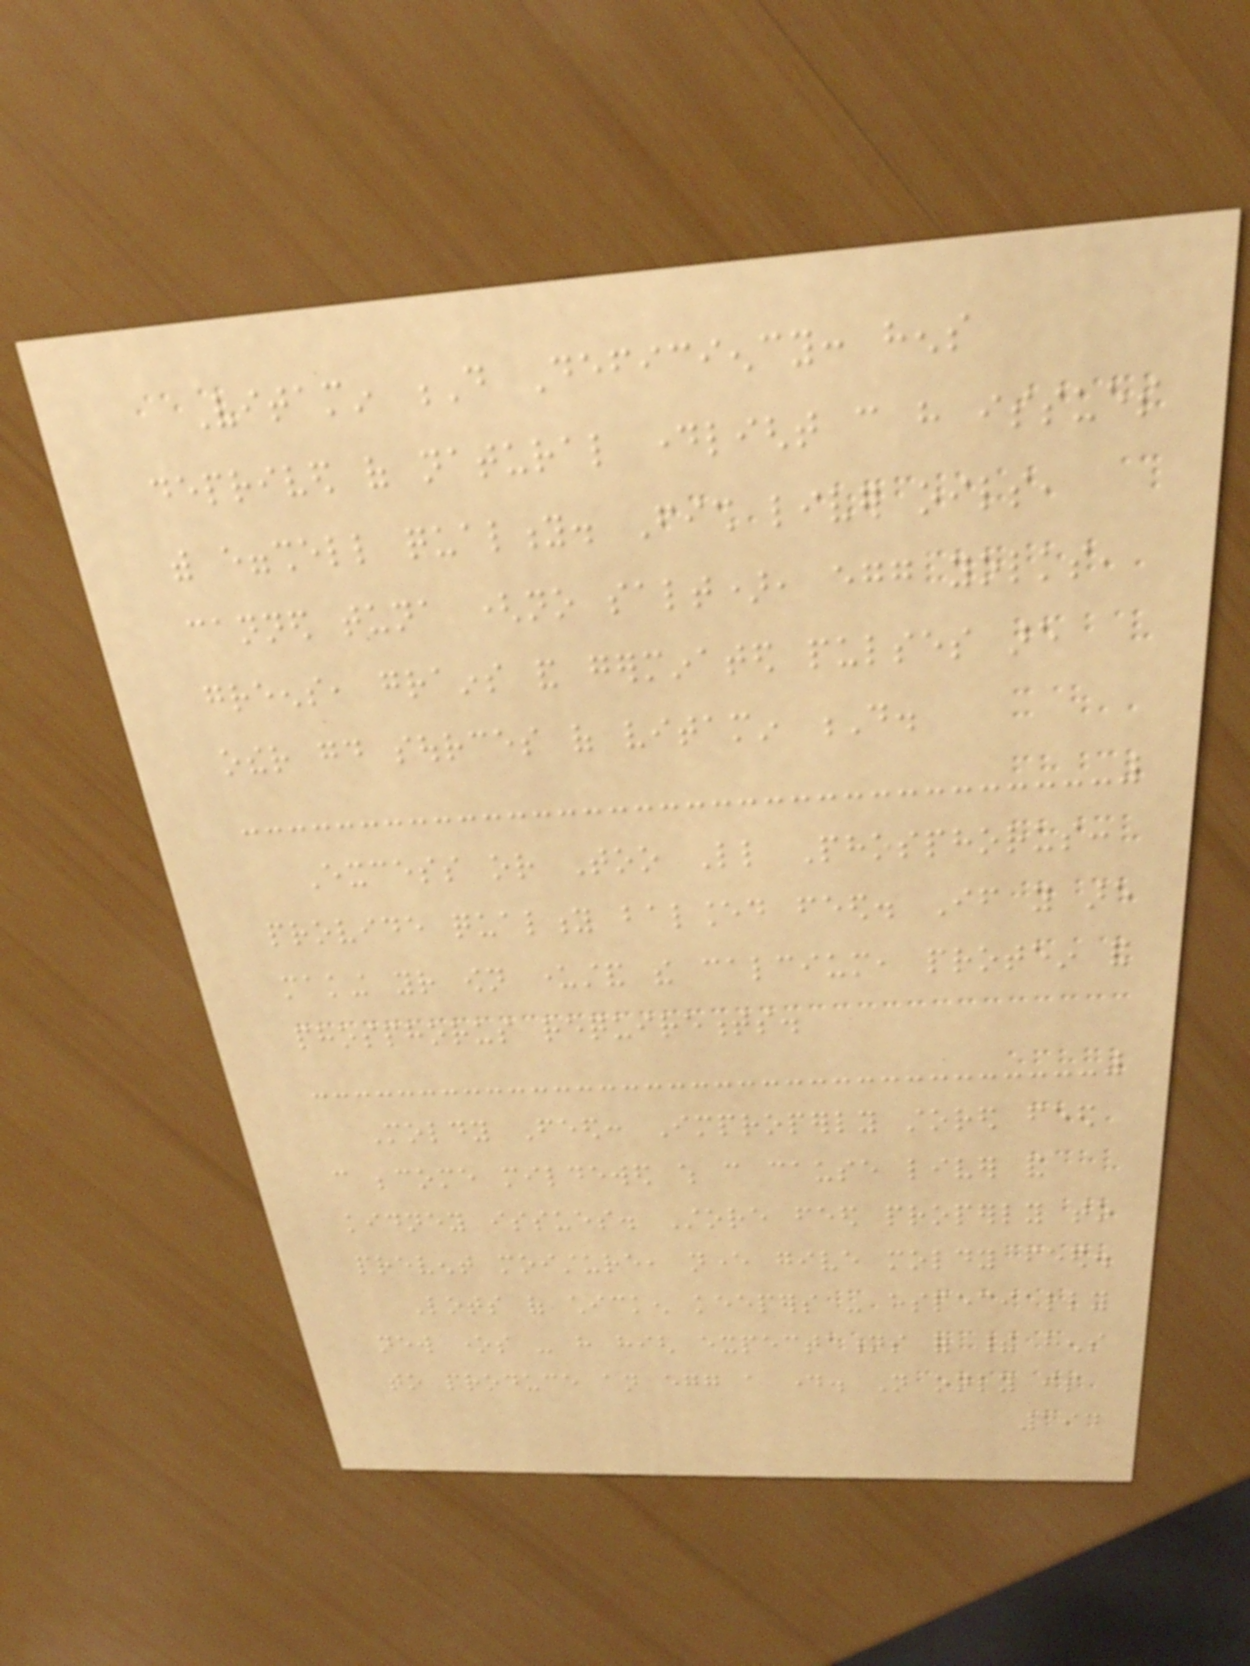Vitamin D Deficiency: hens
deprived of natural daylight can have issues
with eggshell quality. Fish liver oils,
canned tuna (no salt), egg yolks,
greens, grains and germinated pulses are
other good sources of vitamin D.
Excess or Too Little Phosphorus:
provide quality balanced feed. If you are
making your own understand the calcium, protein and
phosphorus requirements.
Moldy Feed: Improperly stored feed
can become mildewed which can cause liver and
kidney issues. Store feed properly to
prevent moisture, never give moldy feed.
Lots of chicken keepers - especially
new ones - have high expectations of their hens
to produce an egg a day. Not only is
194
